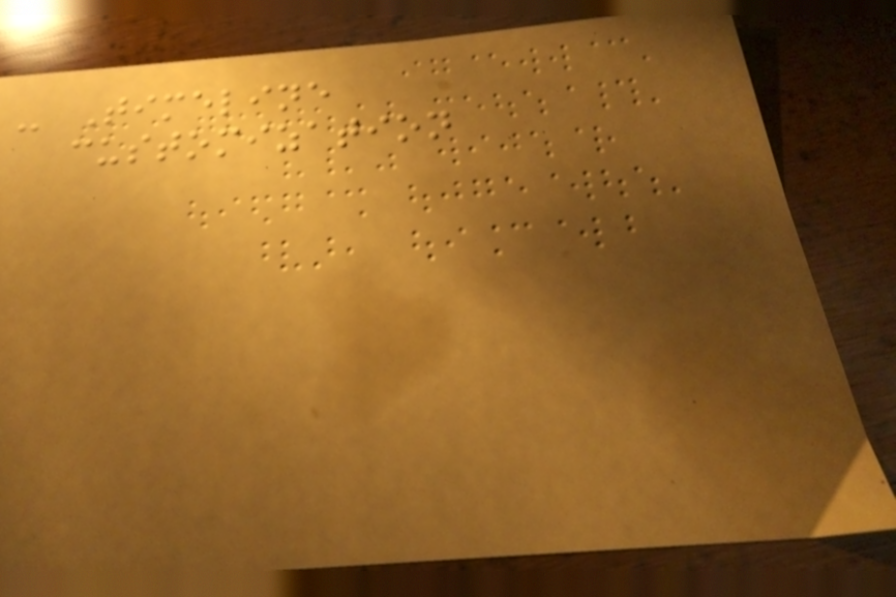- Timeline
customization
